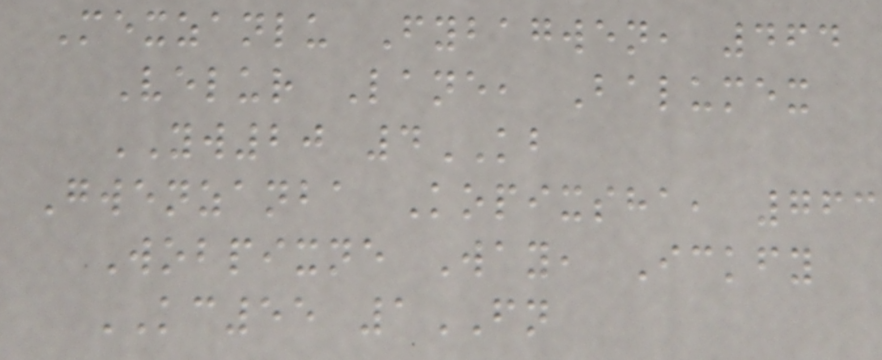Mexzanlu Fybagwen, 464
Velur Lane, Balumex
YW20 4KB
Gwenzanba Kopixsha, 763
Wobpixne Way, Ickfy
KC55 1FN
